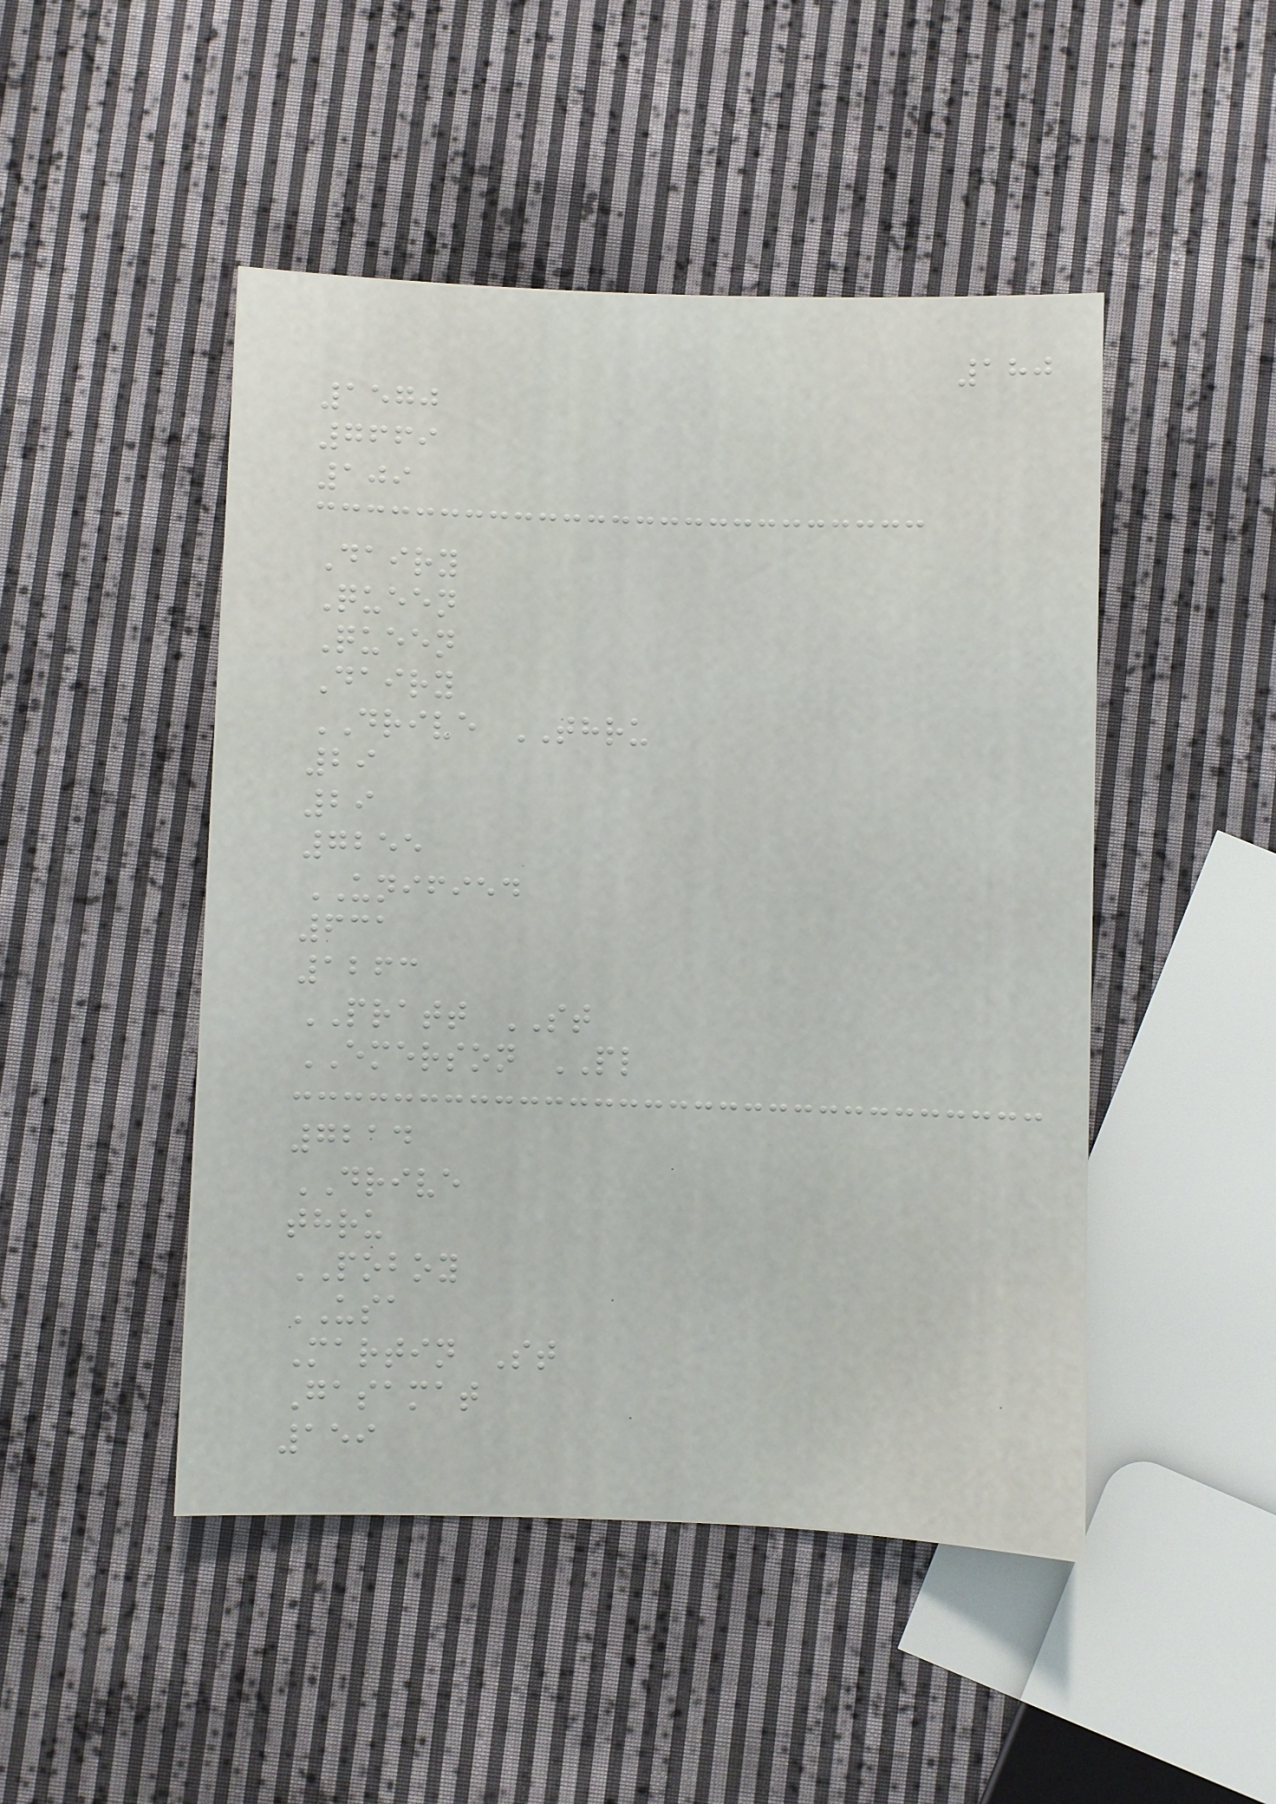180
1570
7669
109
Dairy
Queen
Queen
Dairy
DRIVE THRU
29
29
7255
UNIFIED
631
1263
PRATT ST
EMERSON PL
7214
DRIVE
thru
POBOY
USA
Martin St
Gasamat
159
